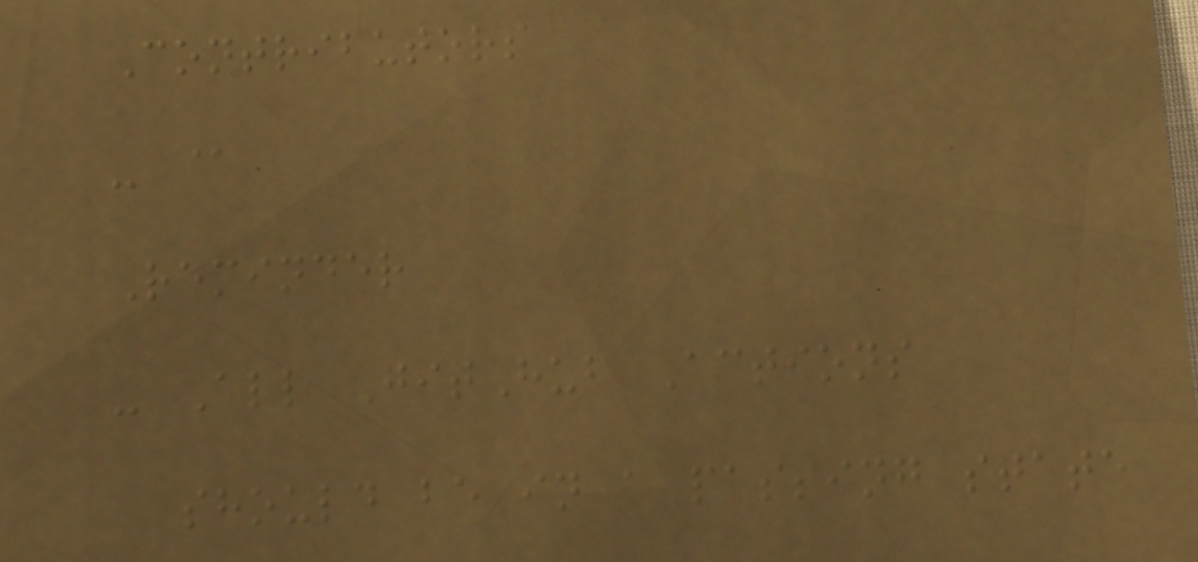Contributors
- @
Reminder
- All GitHub Actions
should be in a passing state
